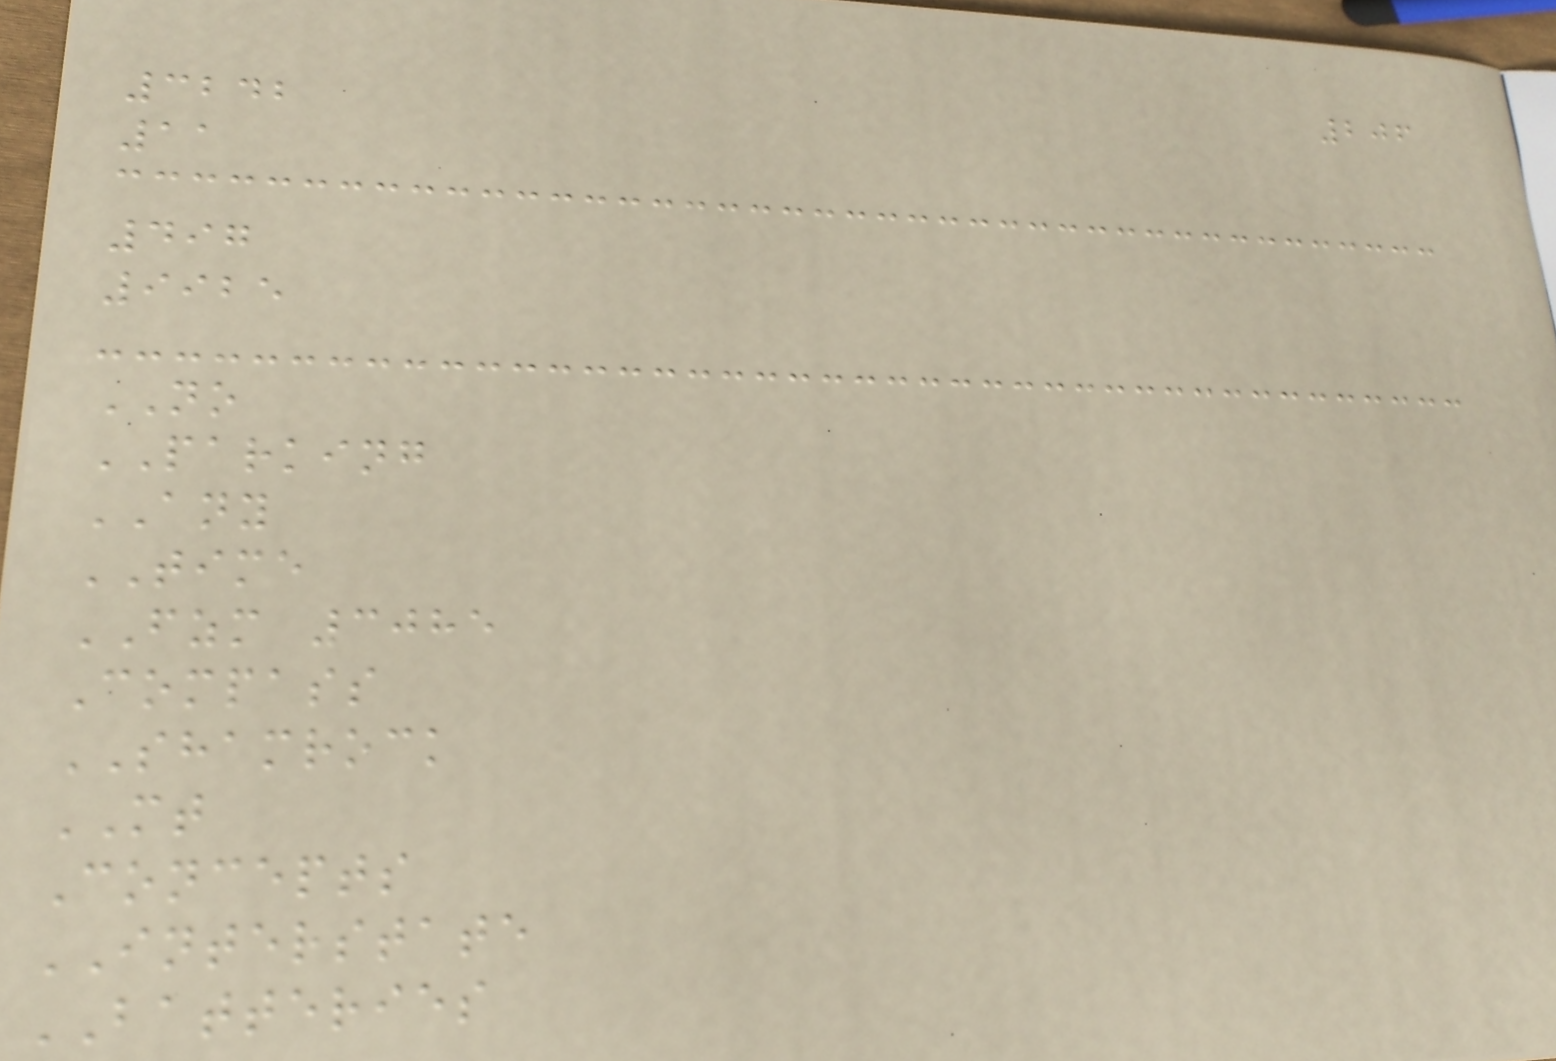206
3242
11
497
9925
NO
PARKING
ANY
TIME
FZM 3085
Compass
SHAMROCK
MT
Concepts
INTERSTATE
BATTERIES
